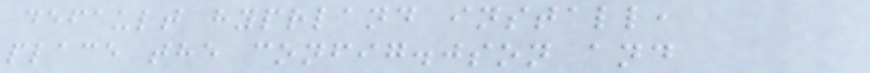default hyprland install,
place the config.json and
